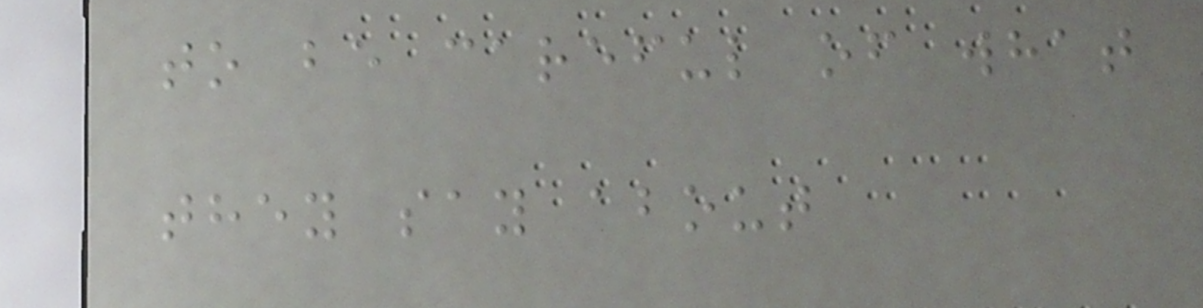to be careful of what
they say about
